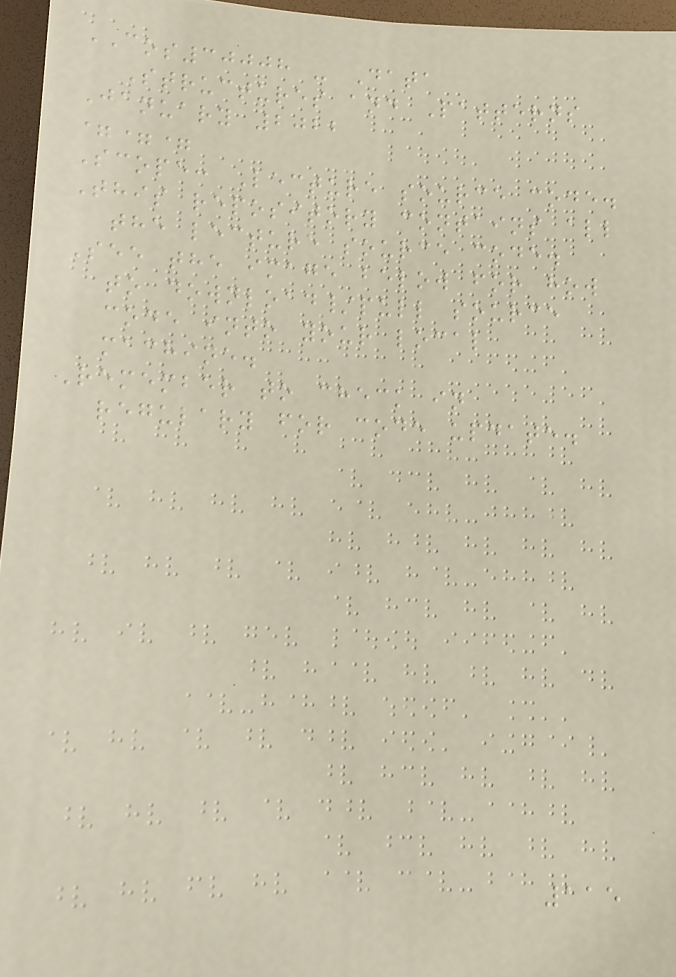COS30008 - Data
Structures and Patterns
January 2022
===
Scope: Lecture source code.
This repository contains all
the lecture source code.
See the image below for how
to download/pull source
code into your local
machine.
Remember to check in
regulary for code update.
115
